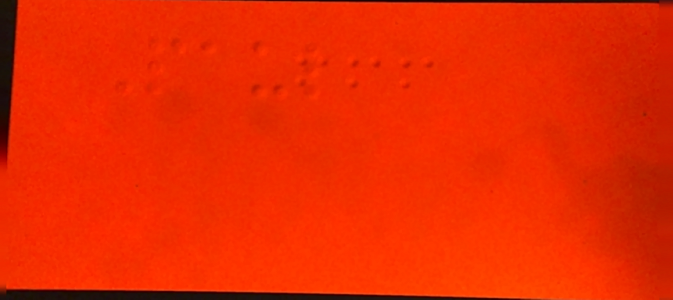Paul
